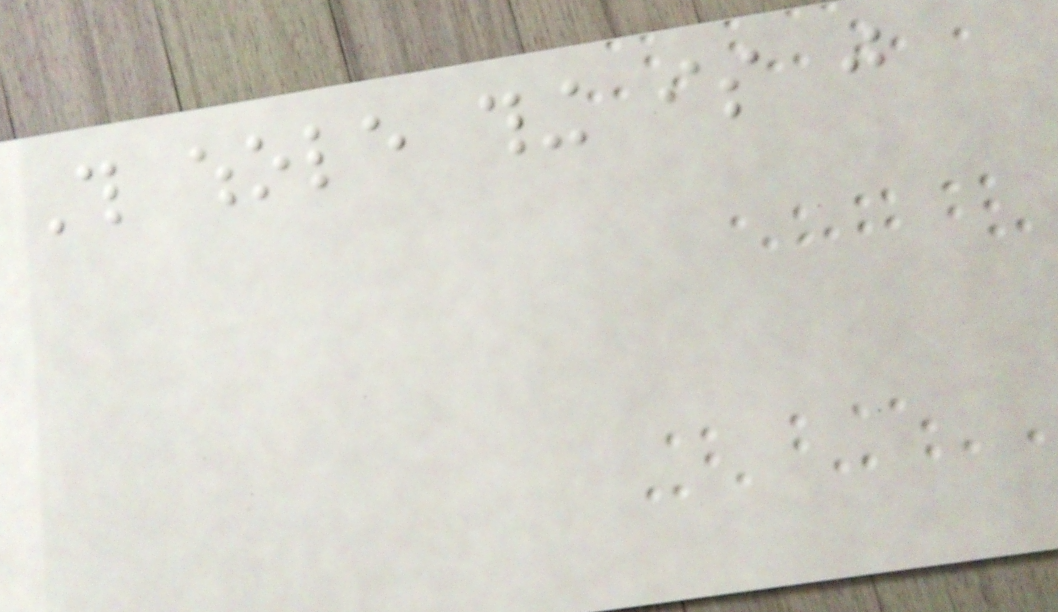This whole thing is just
